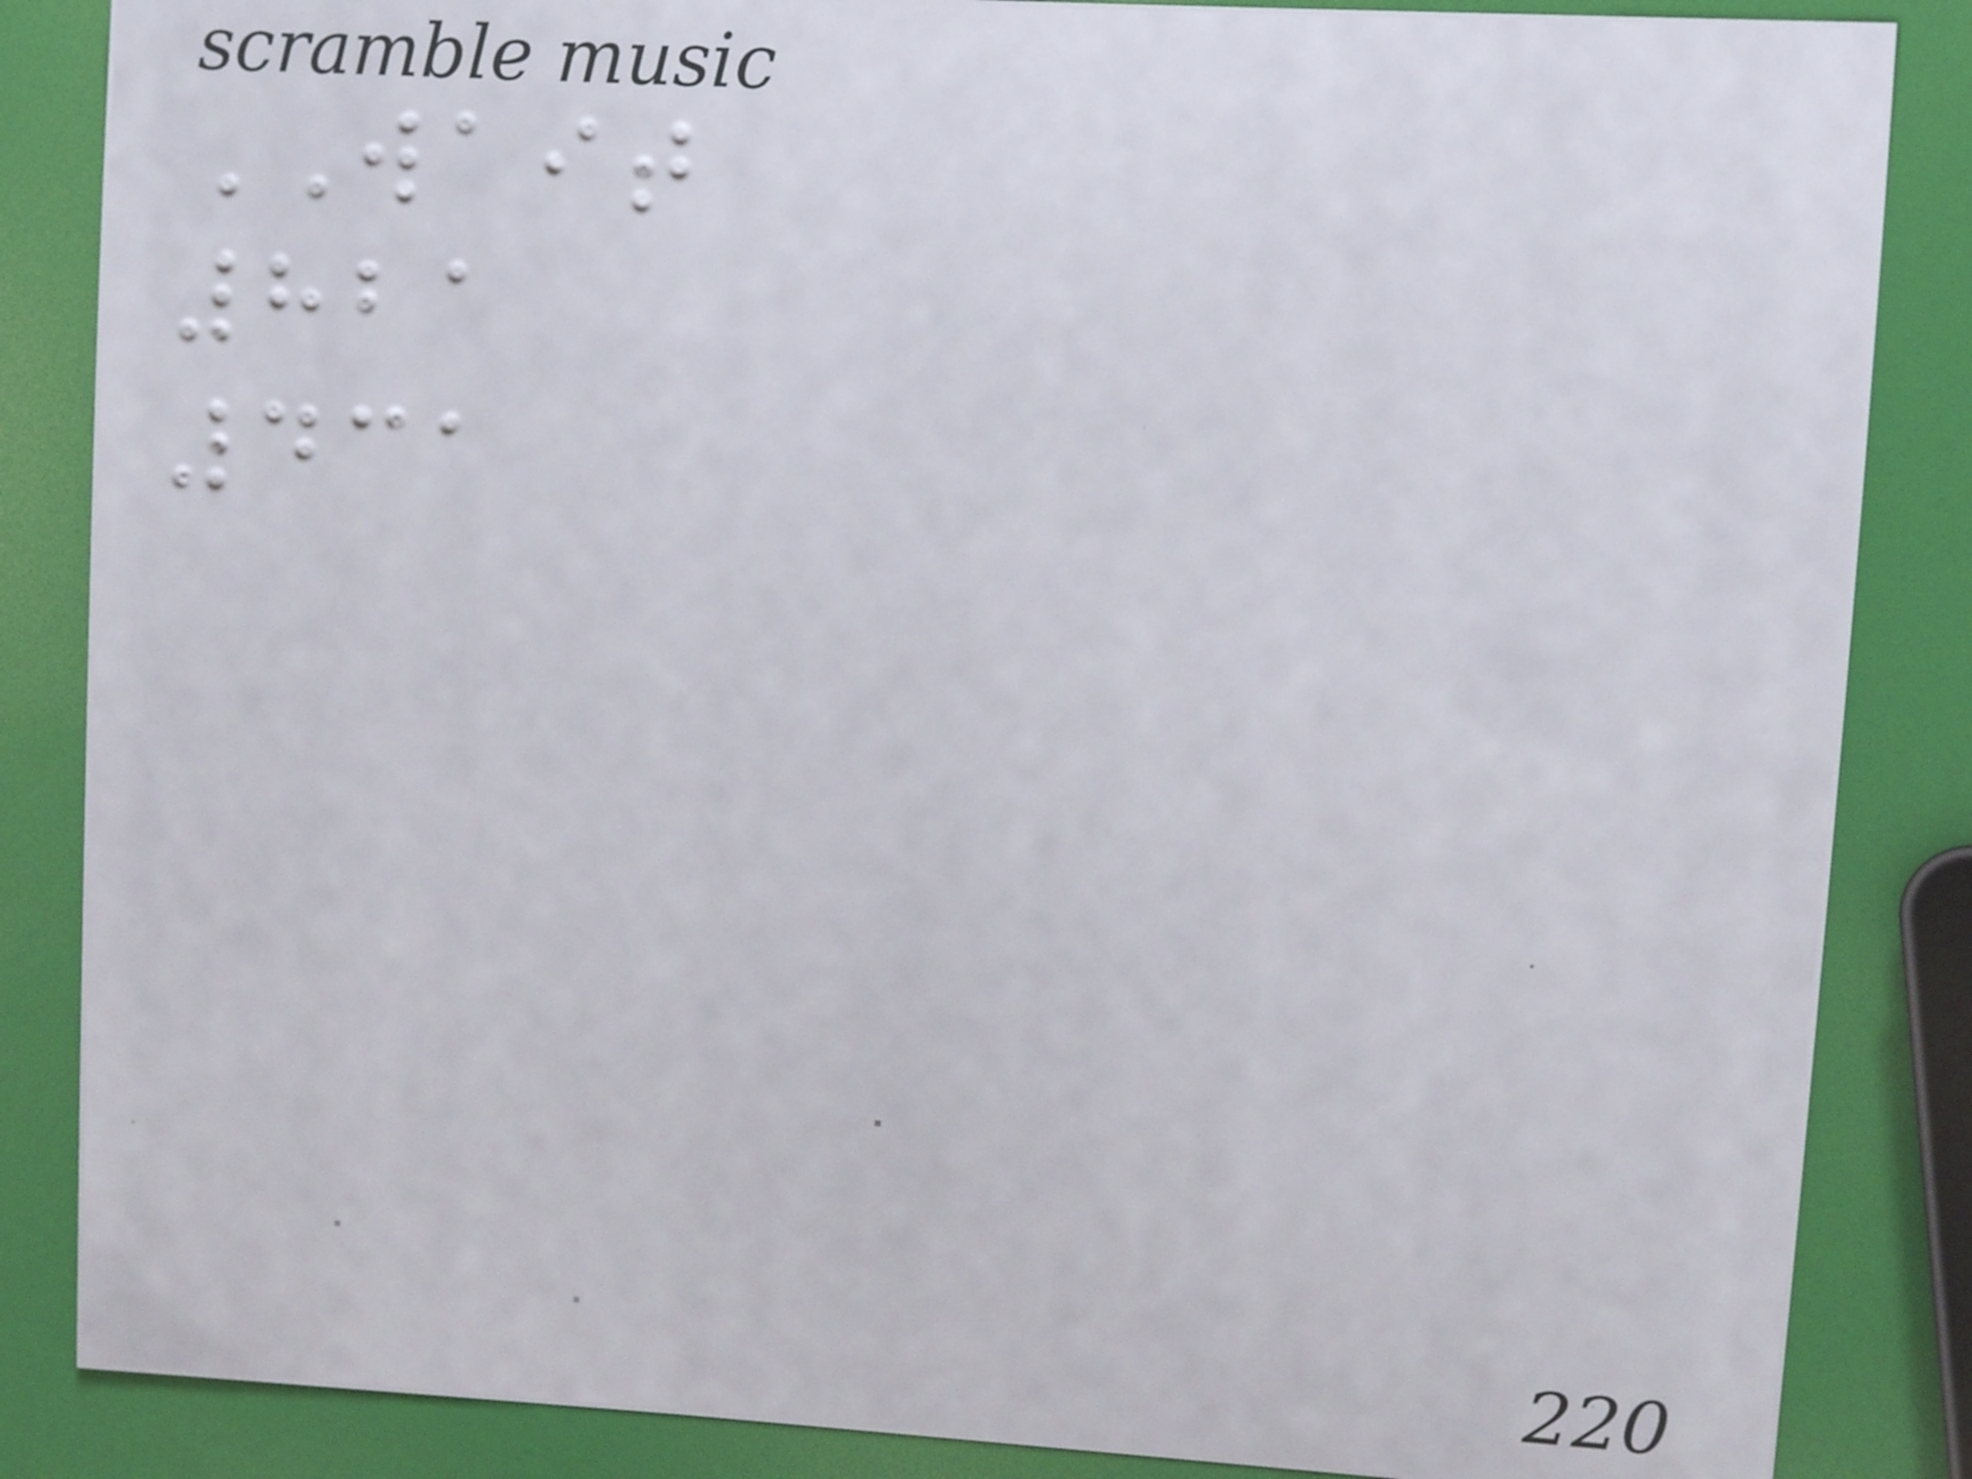WAIT
821
431
